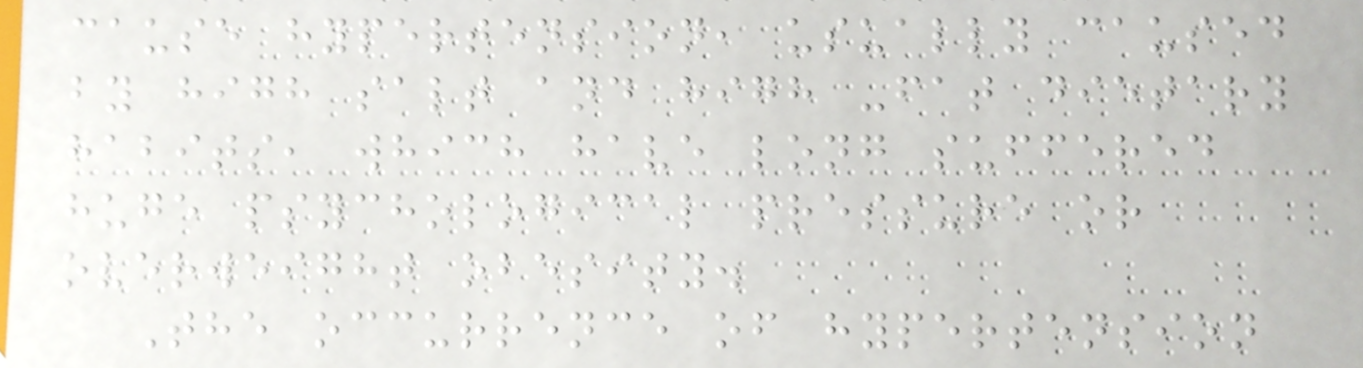cause hypertension, usually caused
by high salt and high -fat dietary
habits, which have long suffered
huge psychological pressure or
overweight obesity.
The occurrence of hypertension
